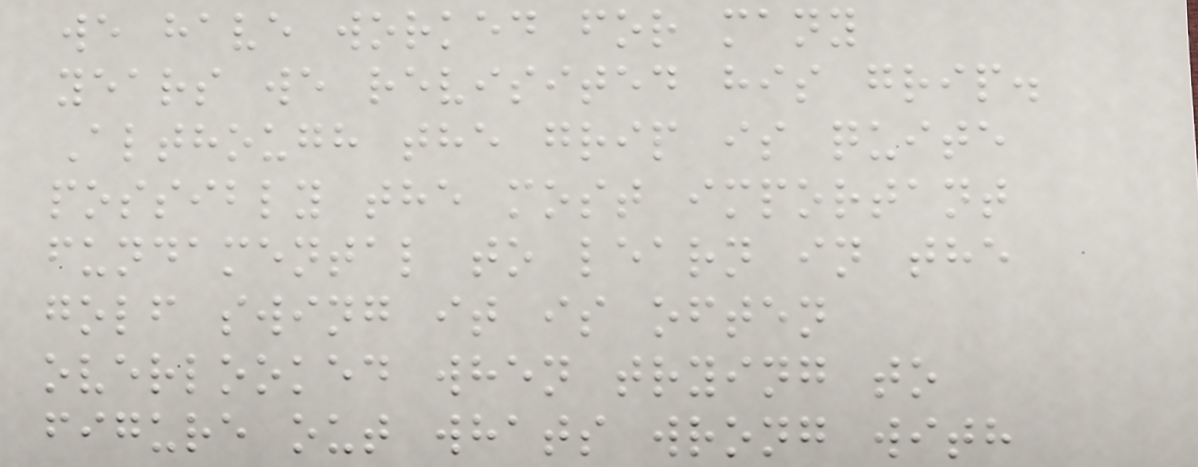we have worked for many
years we revisited his grip.
Although the grip is quite
possibly the most important
fundamental to learn in the
golf swing it is often
overlooked when trying to
figure out whats wrong with
